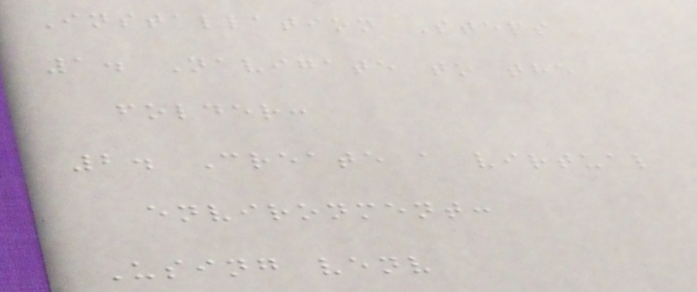Installation Steps
1. Navigate to the
folder:
2. Create a virtual
environment:
Using venv
